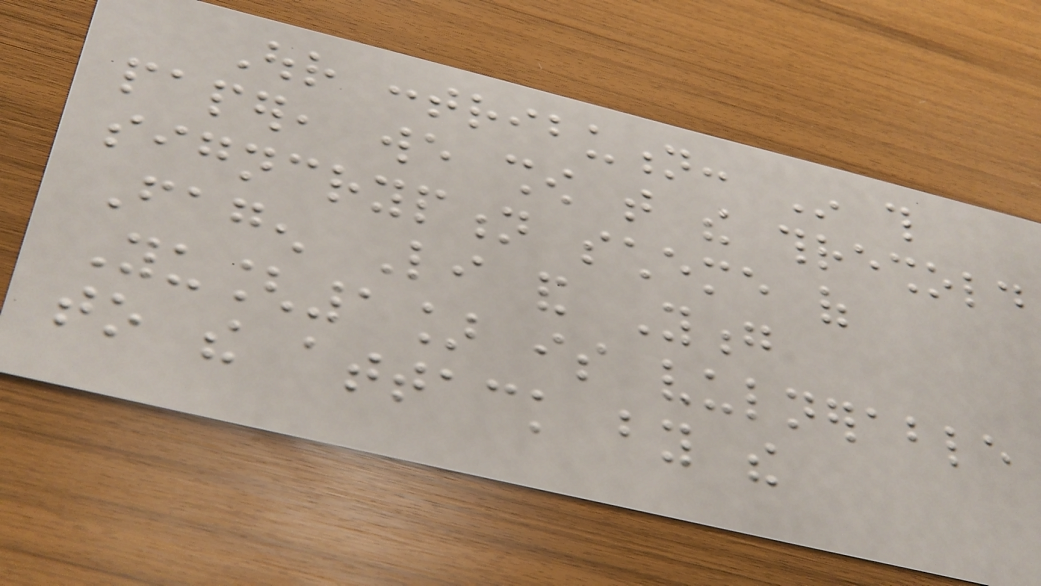Our contribution: In this
paper, we show that the threshold
signcryption scheme of
Fagen Li and Yong
Yu[1] is vulnerable
to the attack by the
